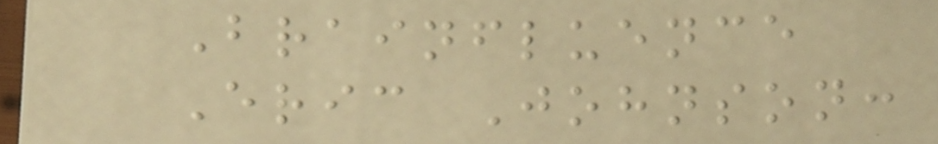Brainfluence
Eric Johnson:
